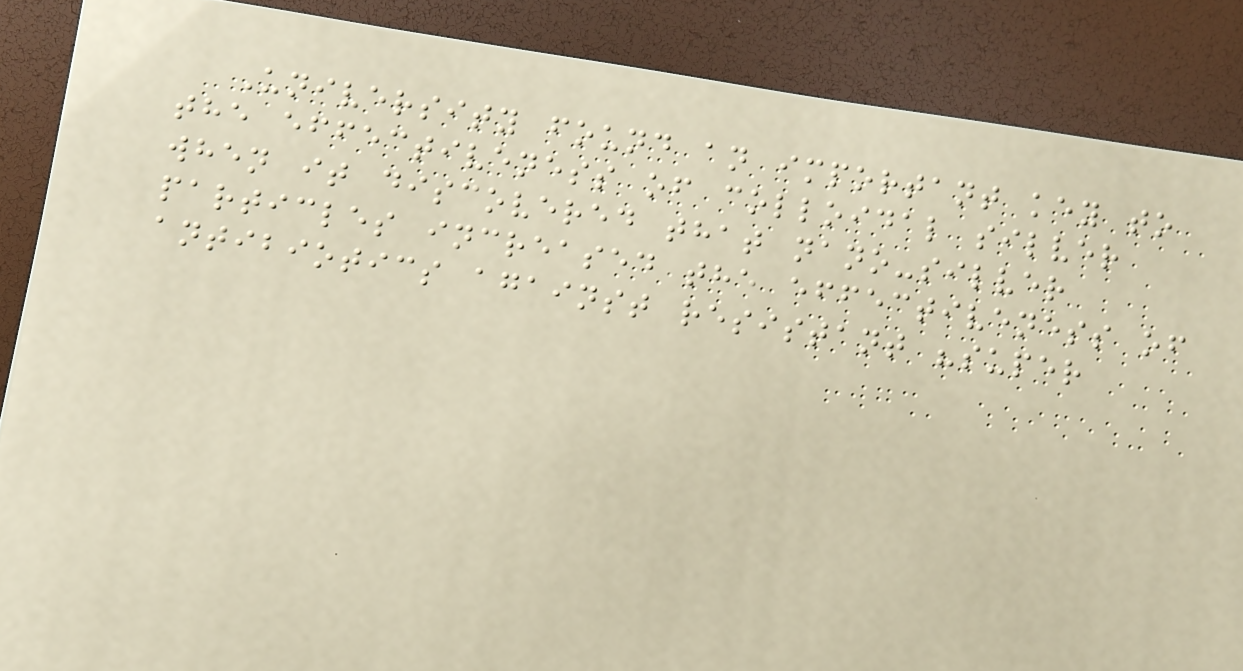University found an important key to
the effectiveness of colloidal silver
when it discovered that nano-silver
particles increased the effectiveness of
antibiotics against resistant "super
